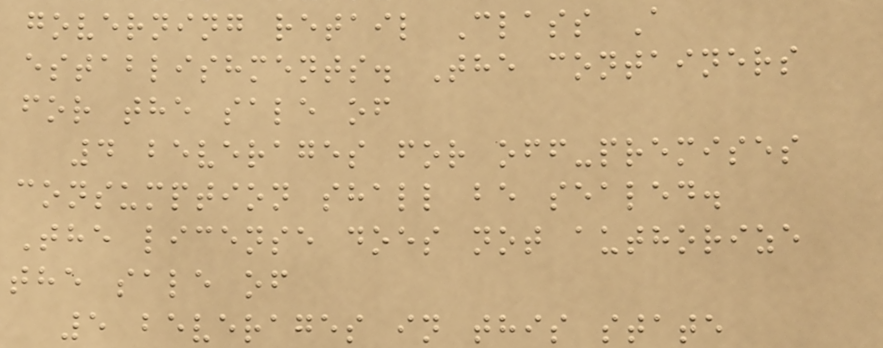governing retail Class A
establishments. The containers
for the sale of
4 beverages for off-premises
consumption shall be sealed.
The license does not authorize
the sale of
5 beverages in this state
